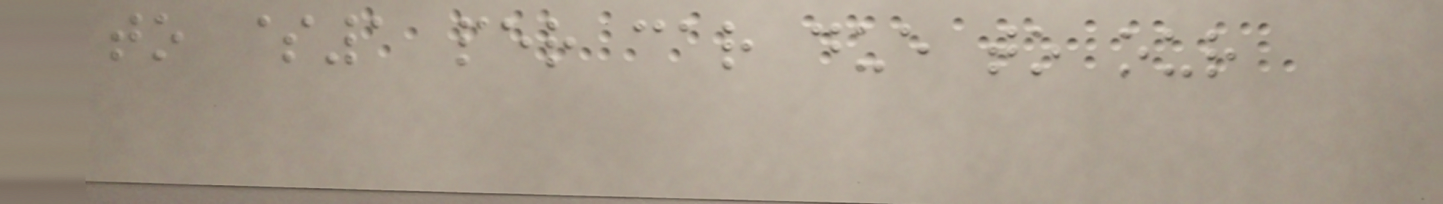to $1 per car due to our
